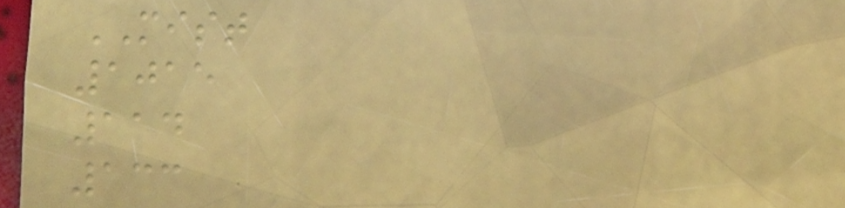MIST
1015
114
133
